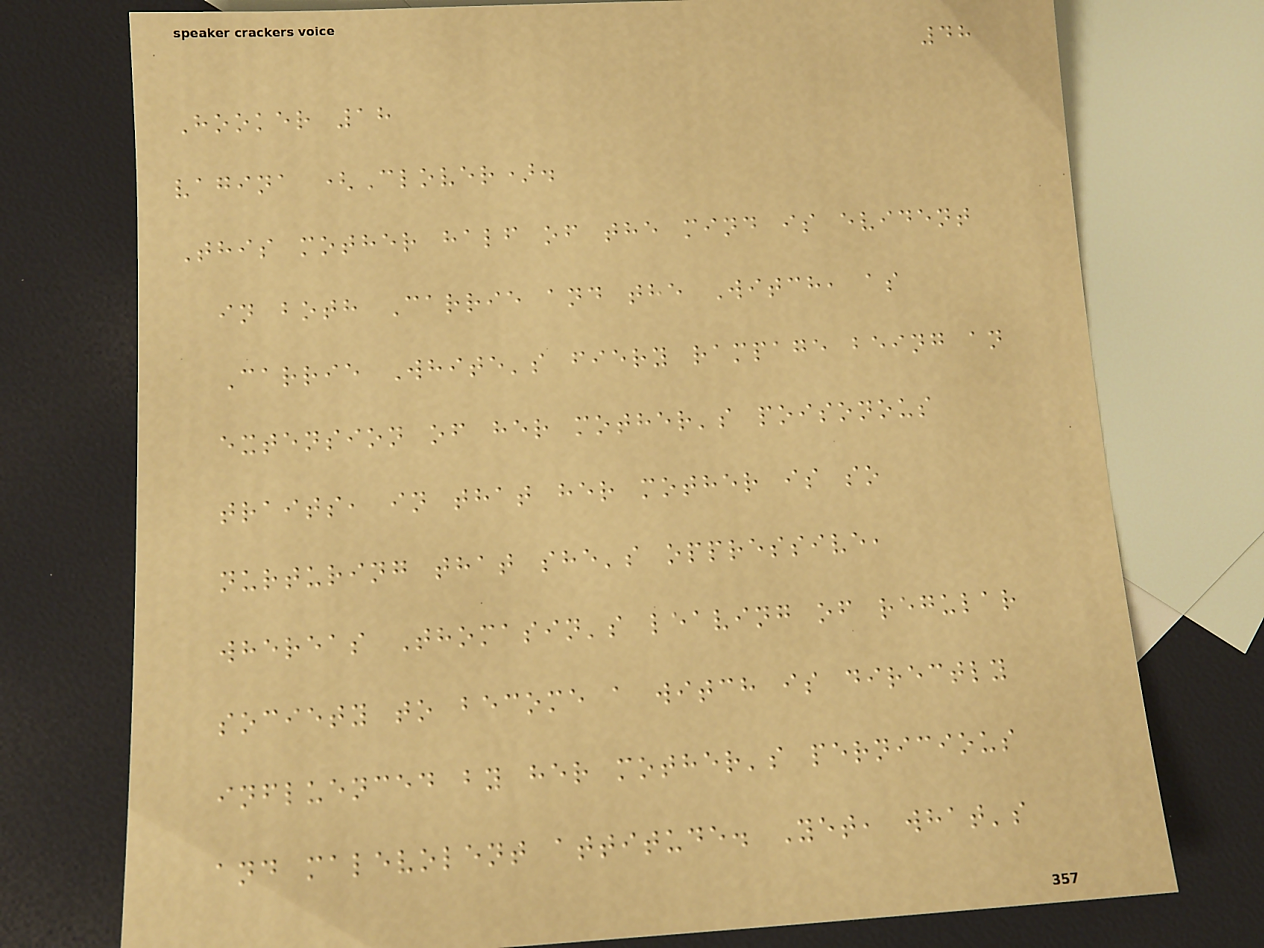48
Hooker 18
vagina (Clover).
This mother half of the mind is evident
in both Carrie and the Witch, as
Carrie White's fiery rampage being an
extension of her mother's poisonous
traits, in that her mother is so
nurturing that she's oppressive,
whereas Thomasin's leaving of regular
society to become a witch is directly
influenced by her mother's pernicious
and malevolent attitude. Yet, what's
